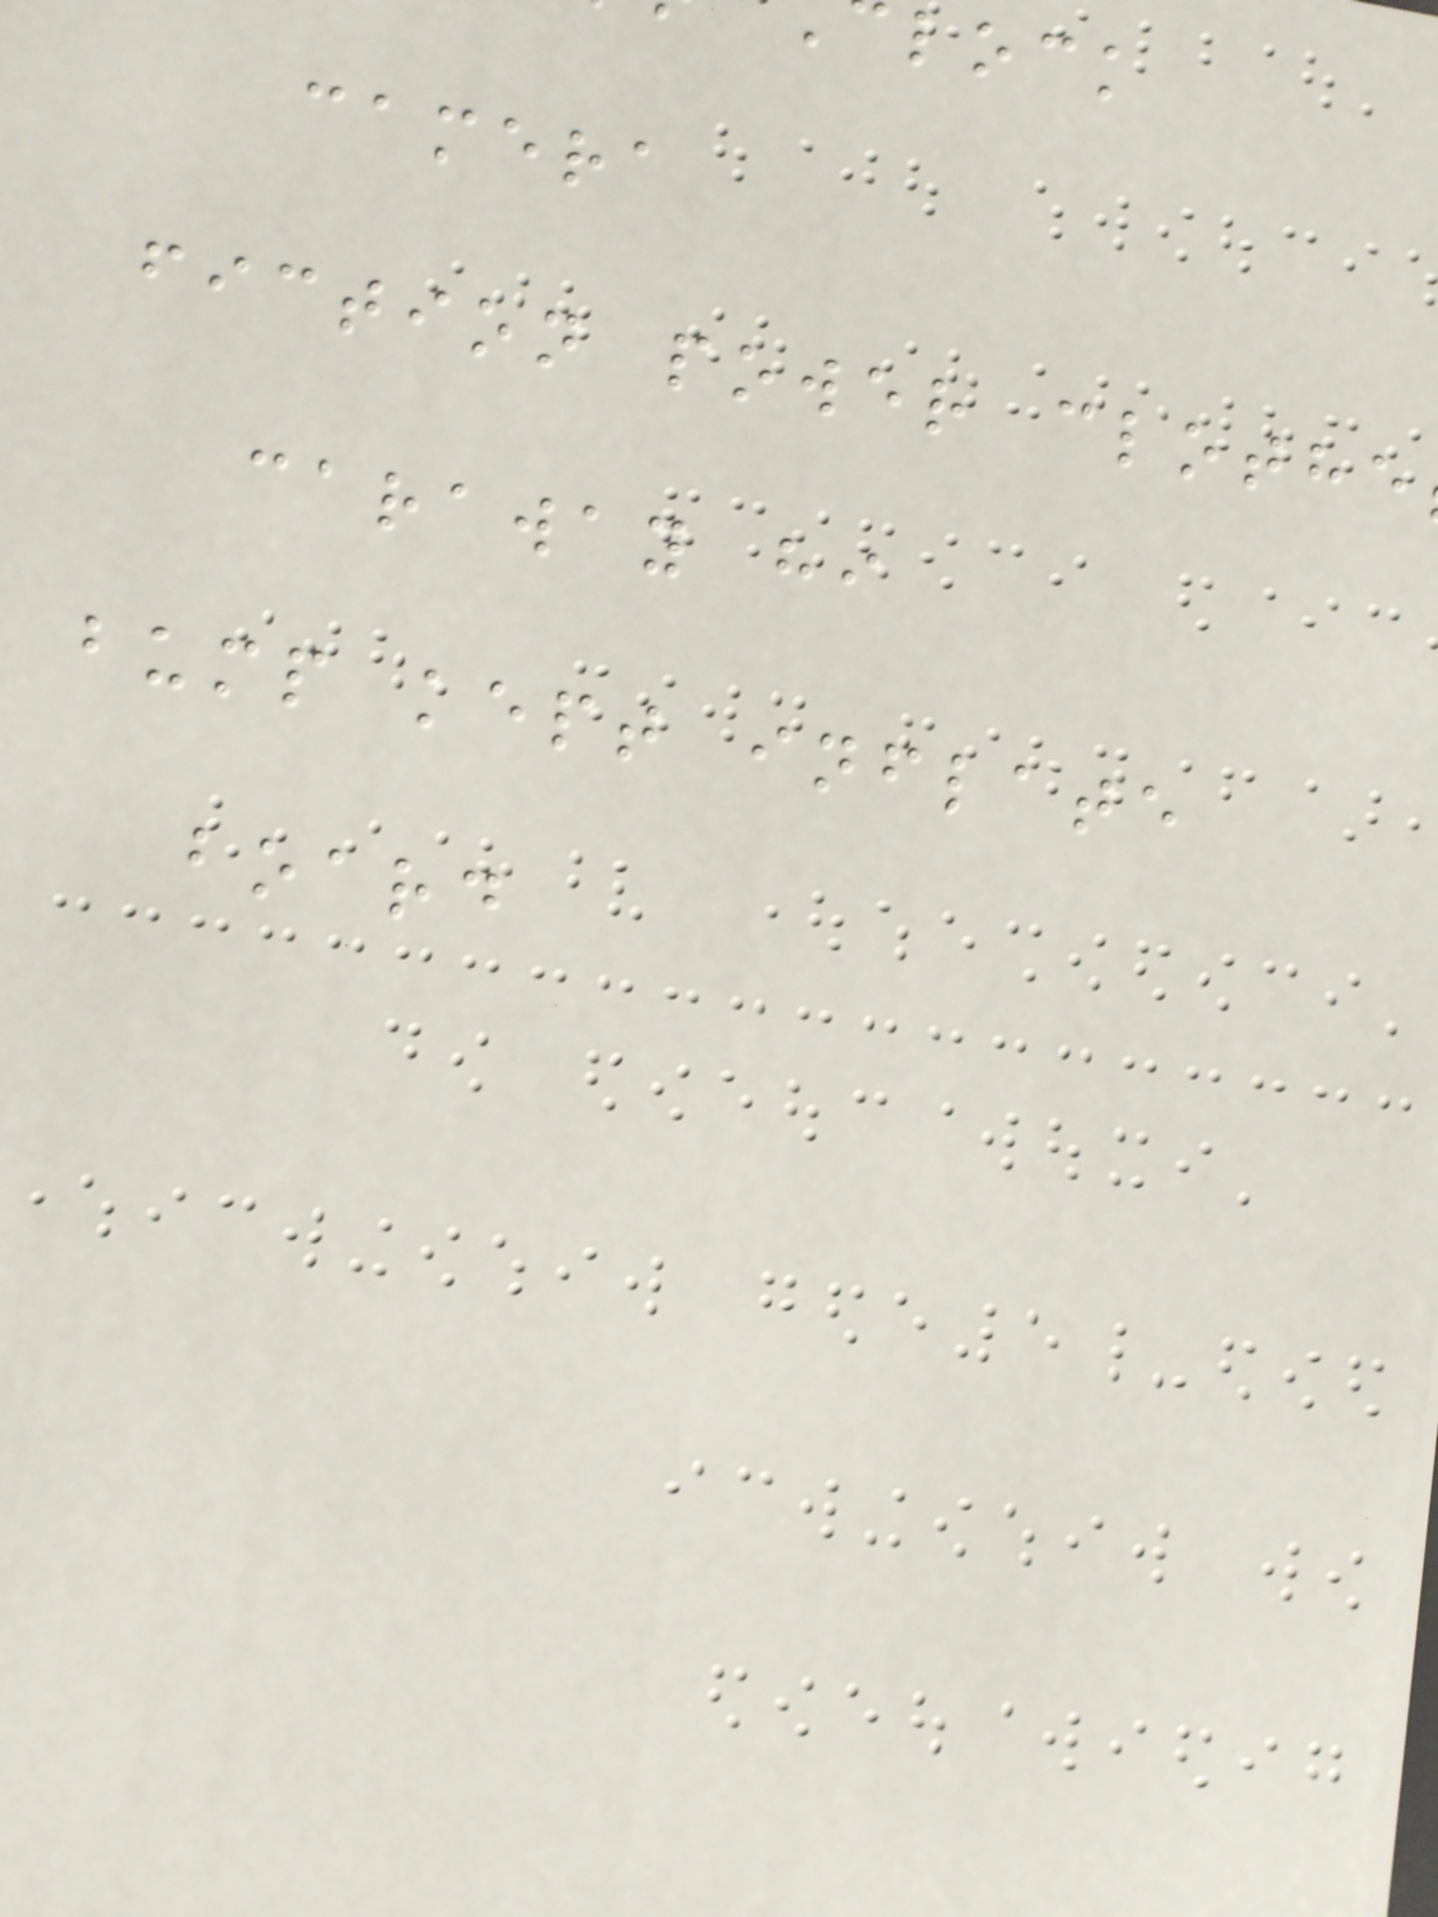lock
camera
fiction power clothe
caraway hi
bump kept inflate
board
